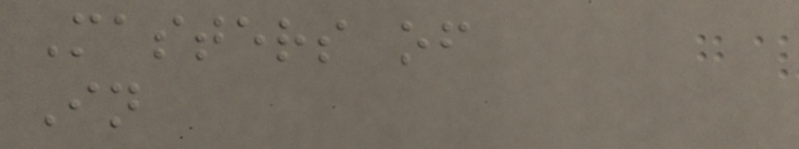Masters of
In
